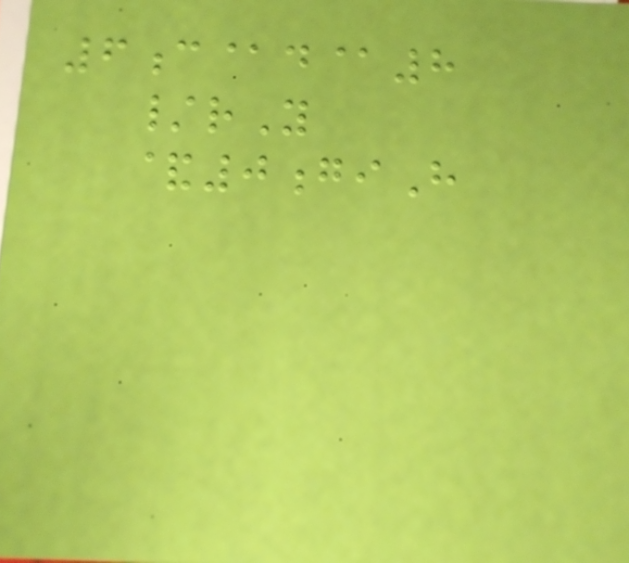6c@d@8
/rY
&0giH
